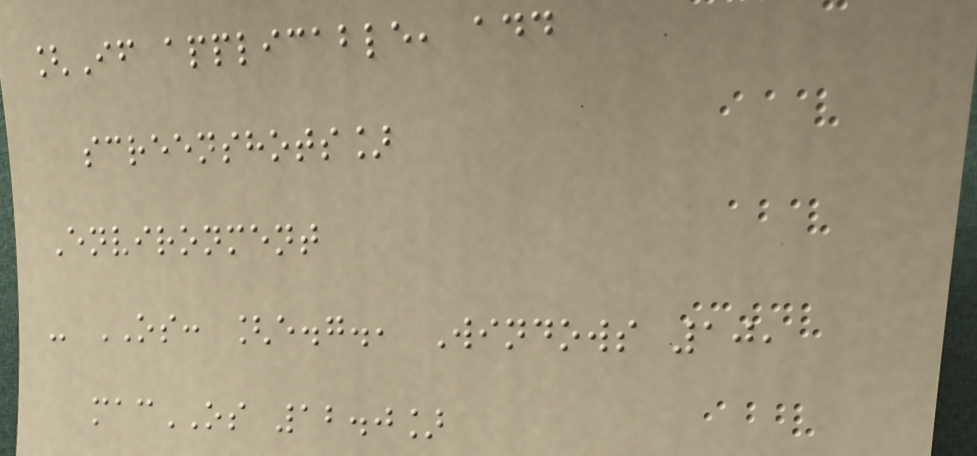[If applicable, add
screenshots]
Environment
- OS: [e.g., Windows 10,
macOS 12.0]
